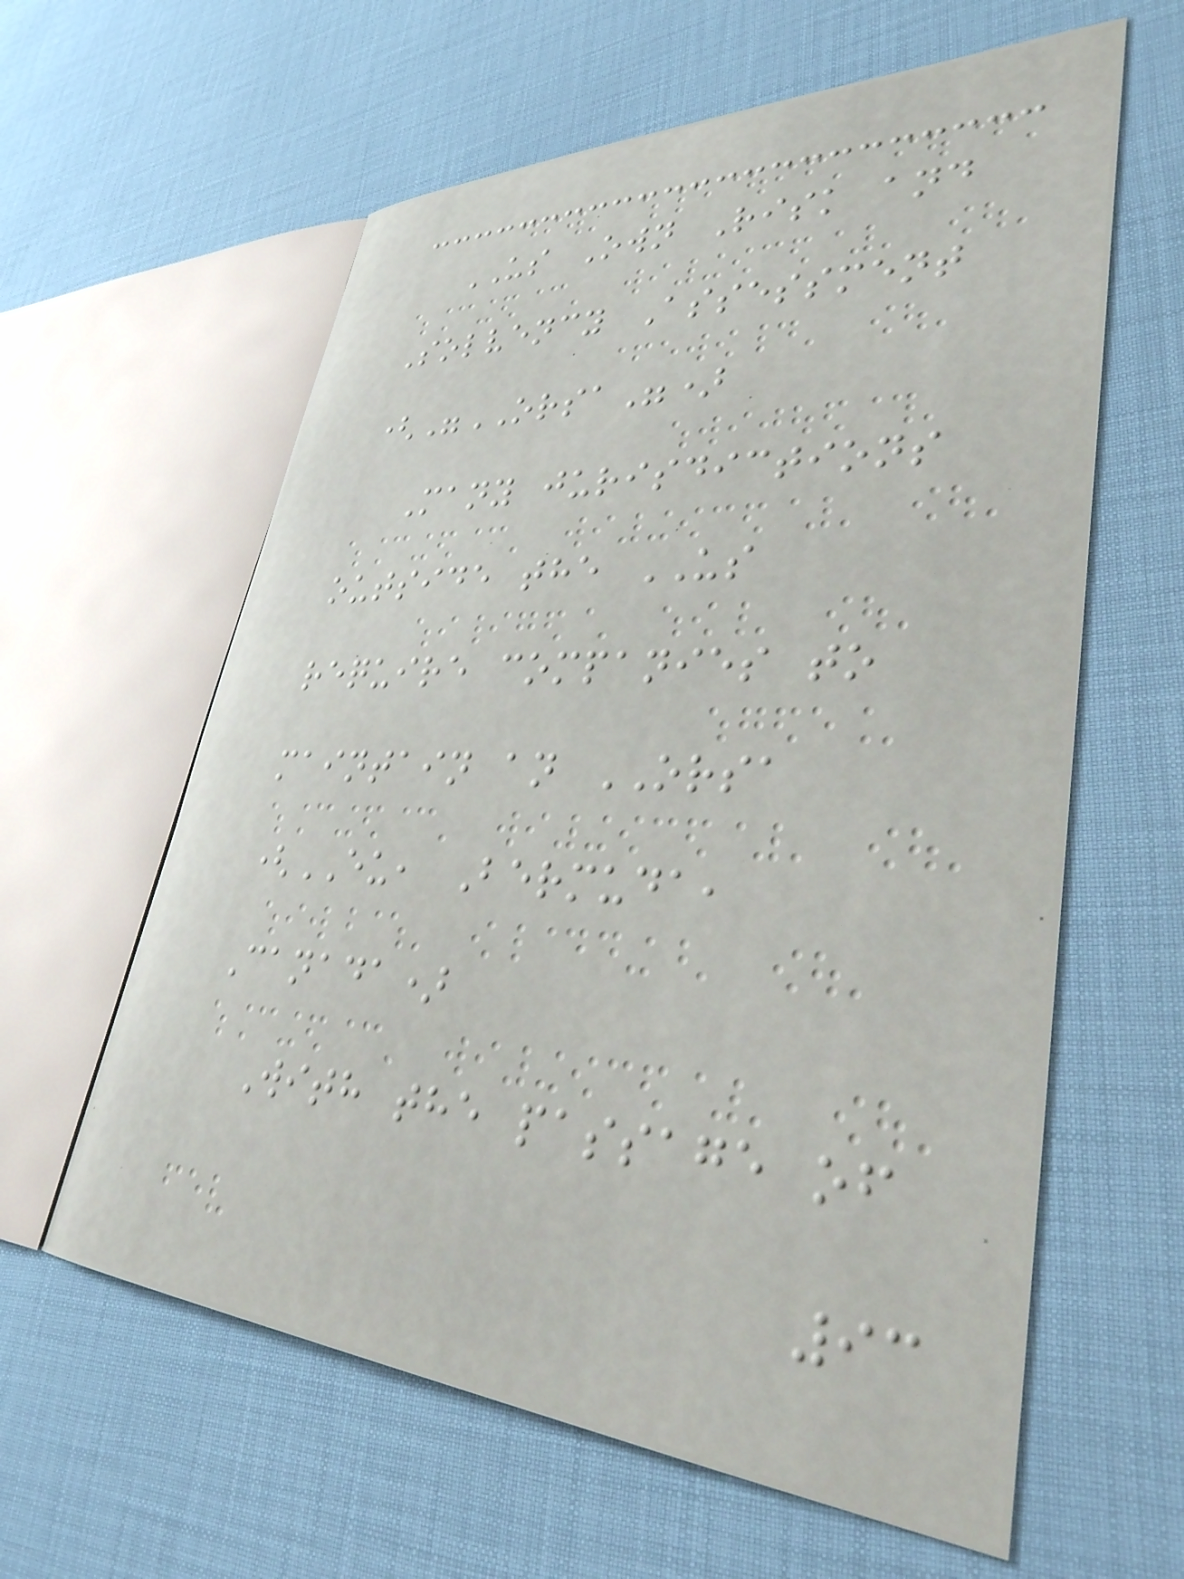US Own Risk and
Solvency Assessment
("ORSA")
Many jurisdictions
outside the US
require companies to
maintain an ORSA
(EU, Bermuda,
Canada)
With the passage of
93
